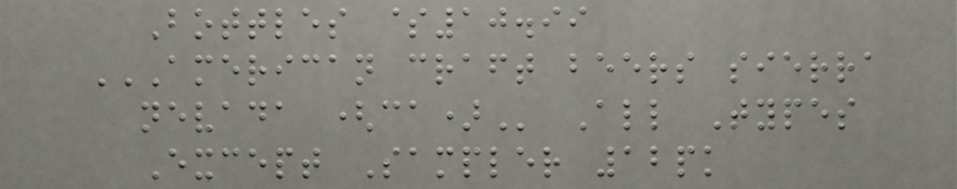Bottles $10.99
AMERICAN CRAFT BEERS SIERRA
NEVADA (CA) All Types
Except Sampler 12pk
